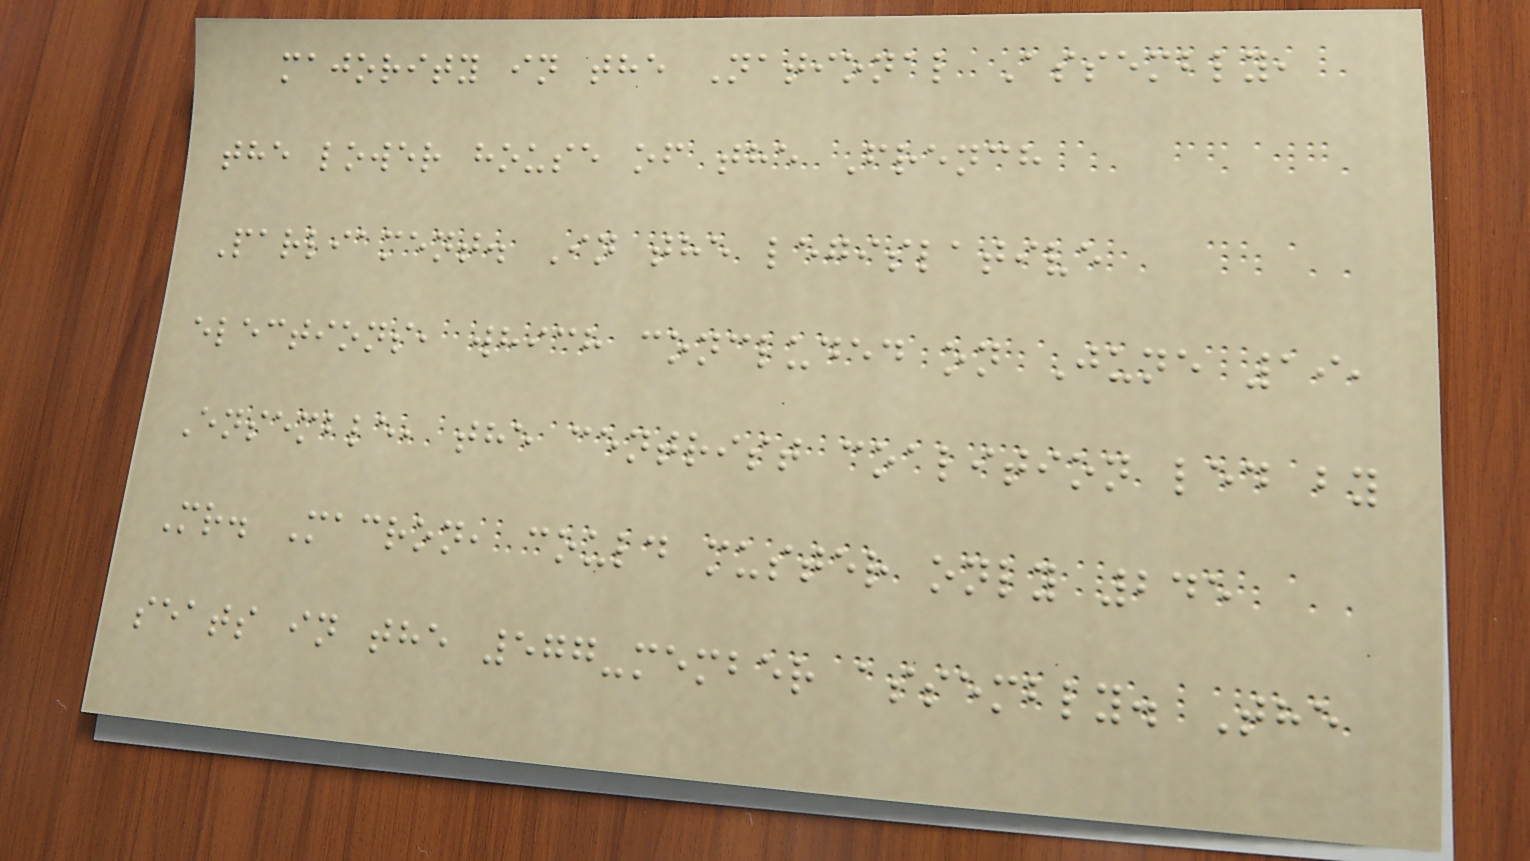majority in the National Assembly,
the lower house of the French
Parliament. In the legislative
elections, which concluded on June 19,
Ensemble, the centrist coalition led by
Mr. Macron, could muster only 245
seats in the 577-member assembly. The
